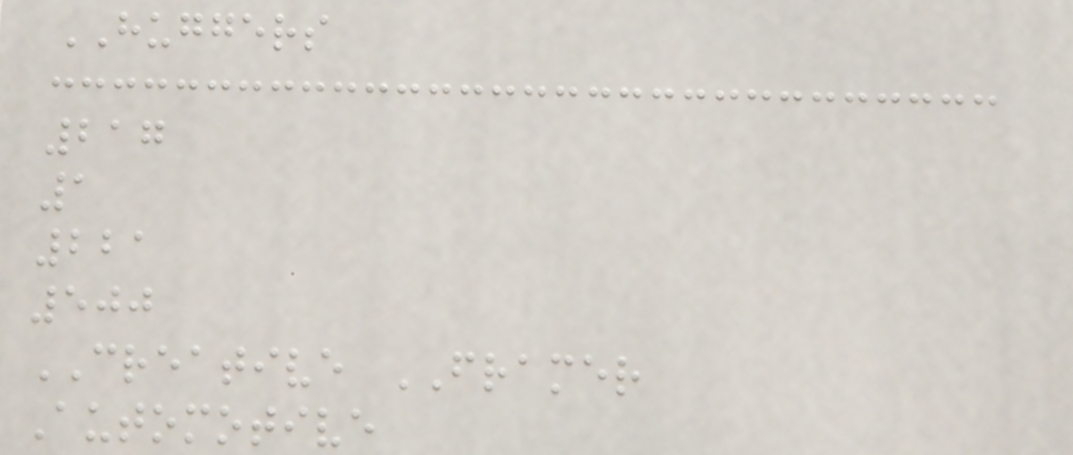HUGGERS
217
1
221
500
CREATIVE FRAMER
Automotive
